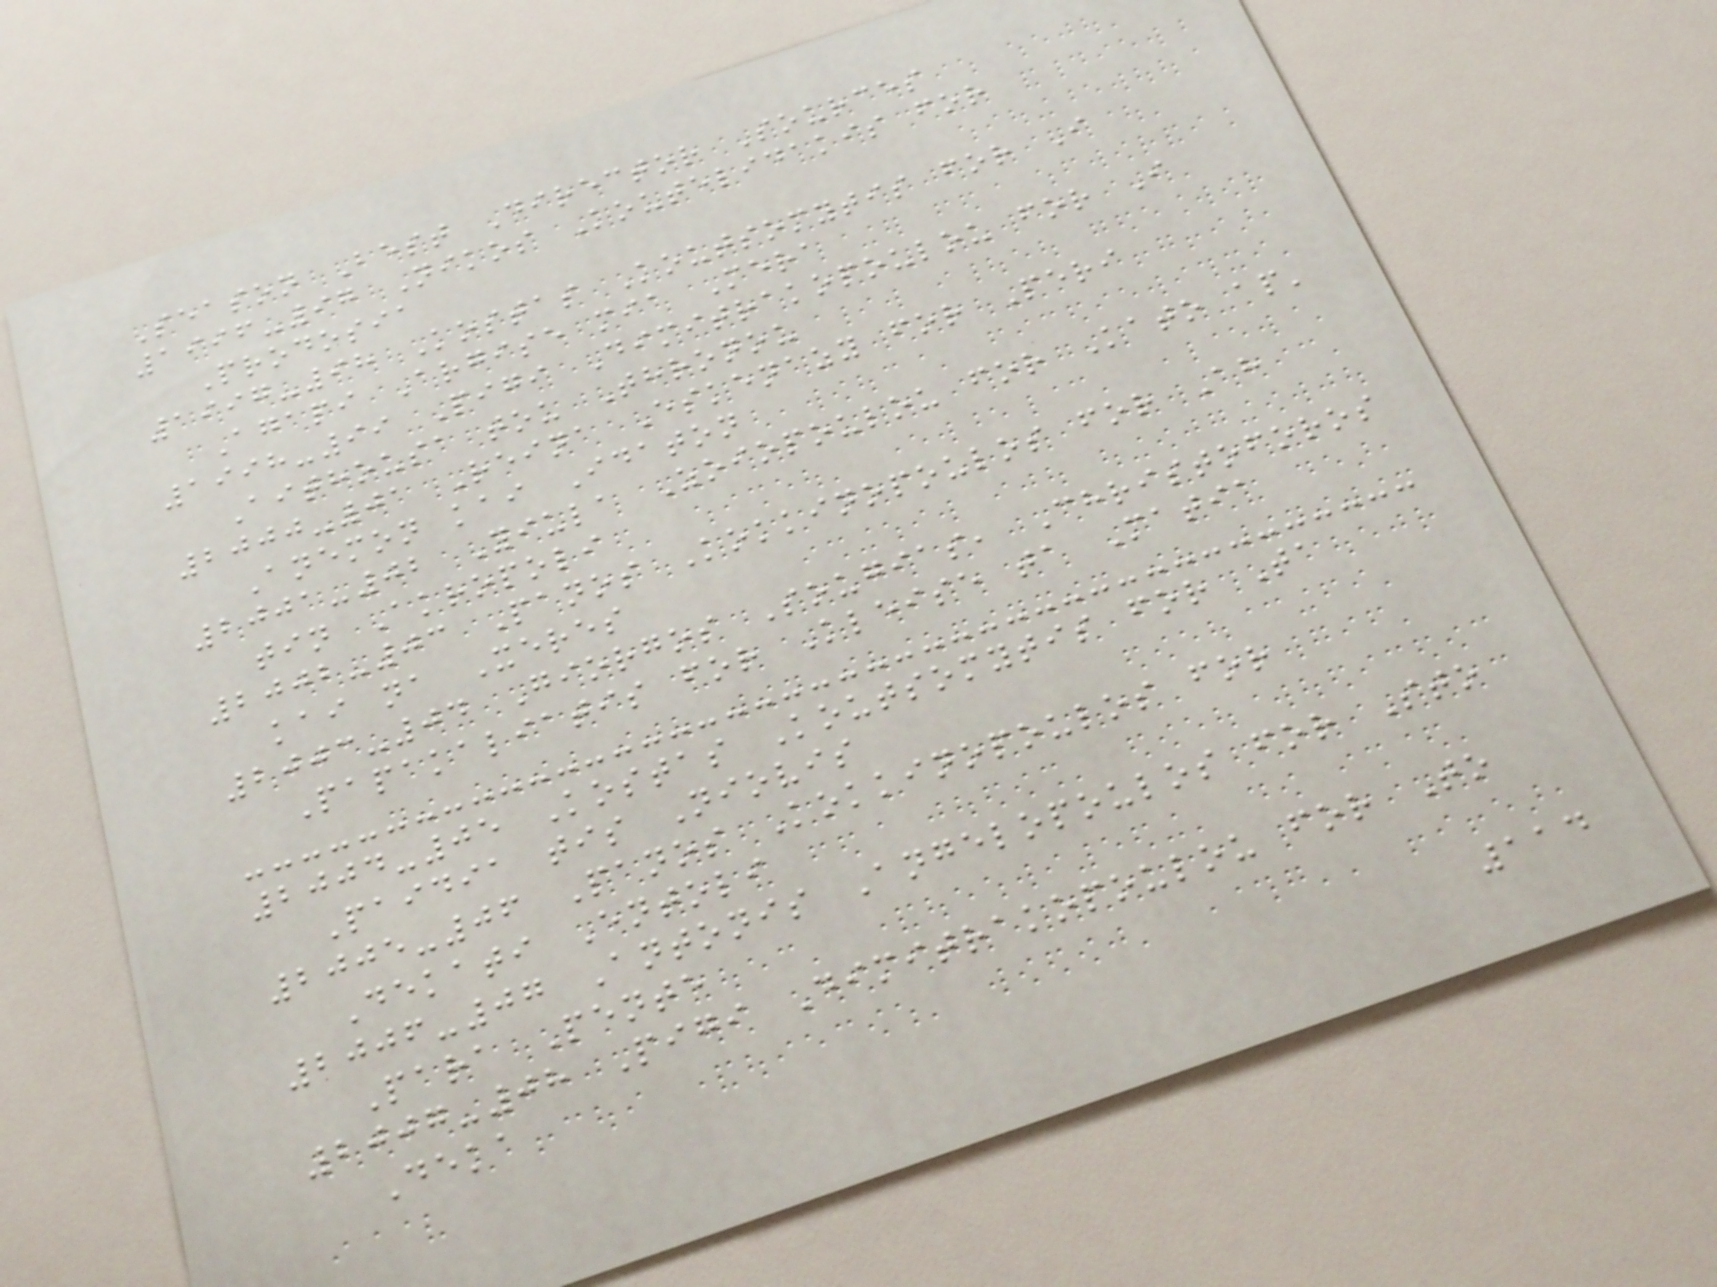Season Best Director Sources
1996-97 Nikos Koutelidakis for
Prodosia
1997-98 Kostas Koutsomytis for I
Agapi Argise mia Mera
1998-99 Pigi Dimitrakopoulou for I
Aithousa tou Thronou
2000-01 Reina Eskenazy for Peri
Anemon kai Idaton
2001-02 Yiula Zoiopoulou for Kato ap'
tin Akropoli
2002-03 Panos Kokkinopoulos for Ah
kai na Xeres
2003-04 Giorgos Sougias, Christoforos
Papakaliatis for Kleise ta Matia
2004-05 Kostas Koutsomytis for Ta
Paidia tis Niovis
2005-06 Panos Kokkinopoulos for
Dekati Entoli
2006-07 Antonis Angelopoulos for Sto
Para Pente
2007-08 Pigi Dimitrakopoulou for To
Deka
114
